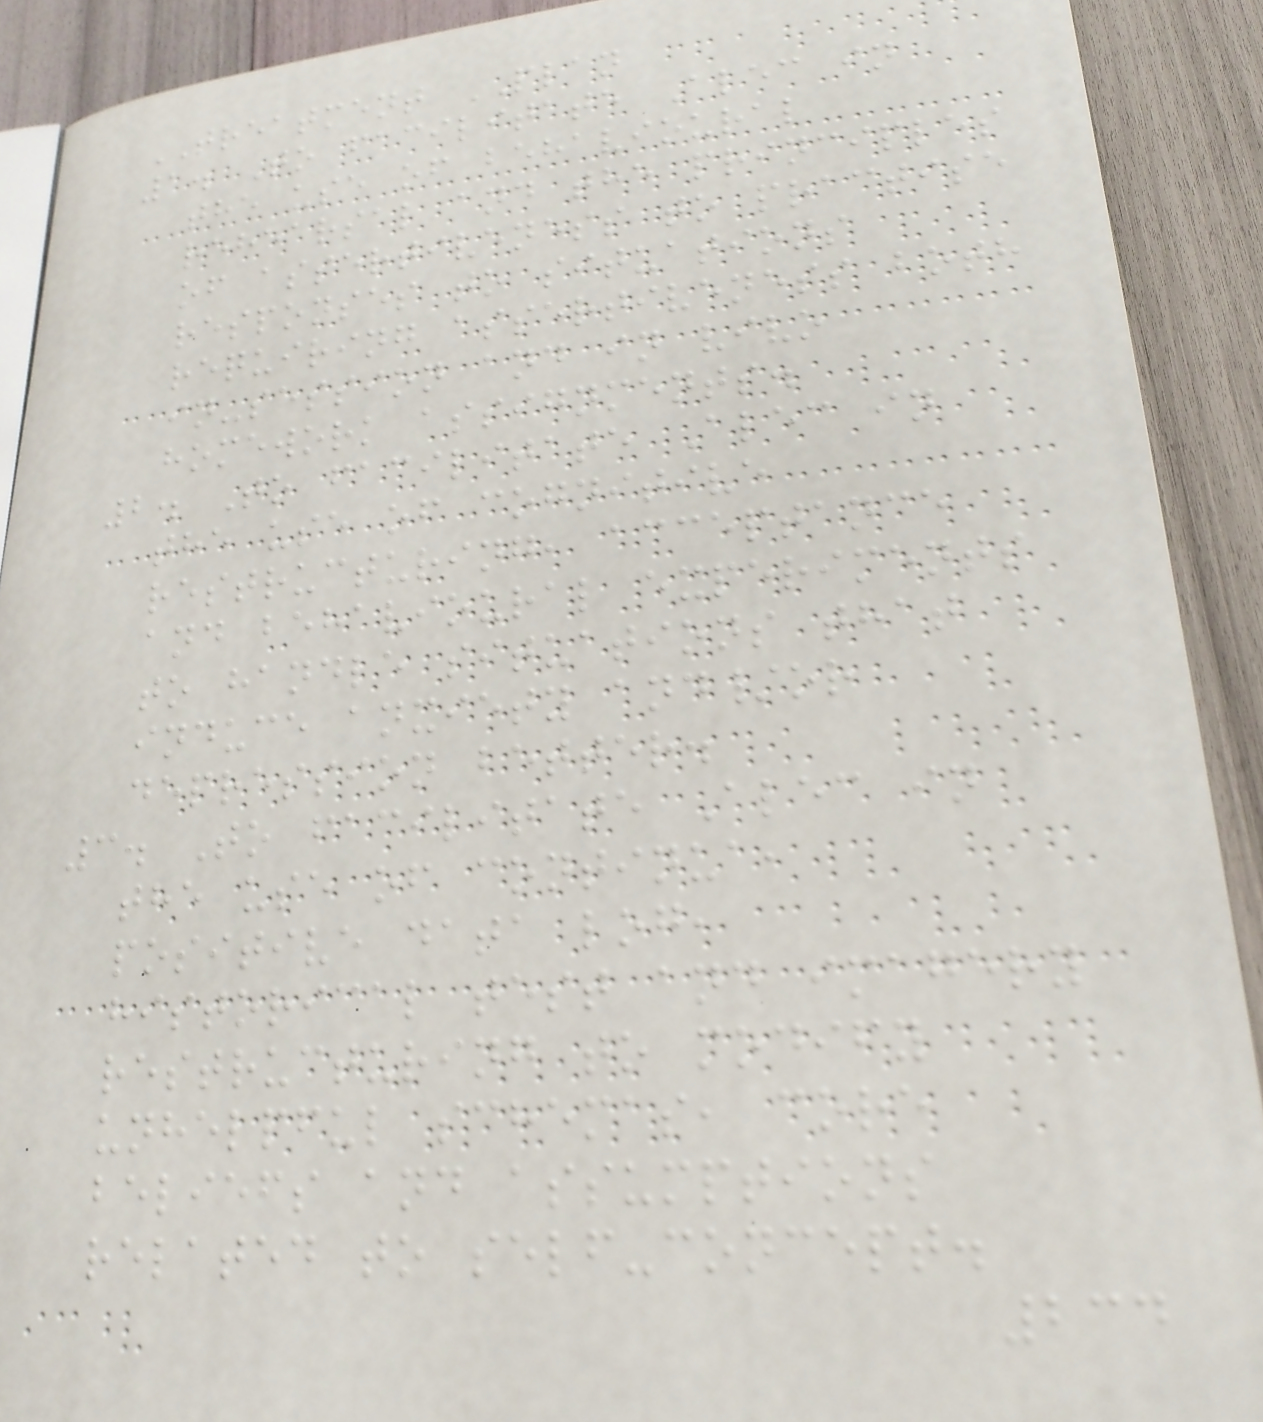TREATMENT PLAN
1. To facilitate Alec in
the use of behavioural
rehearsal and the principles
of assertiveness to practise
responses to situations
requiring assertiveness both
in-session and in vivo
homework assignments.
2. To facilitate Alec in
the use of cognitive
restructuring, acceptance
and behavioural experiments
to handle situations that
induce anxiety and/or
depression better.
3. To facilitate Alec in
the use of continua,
positive data log,
historical test and imagery
restructuring to modify
unhelpful schemas, core
beliefs and assumptions
related to self-concept.
234
